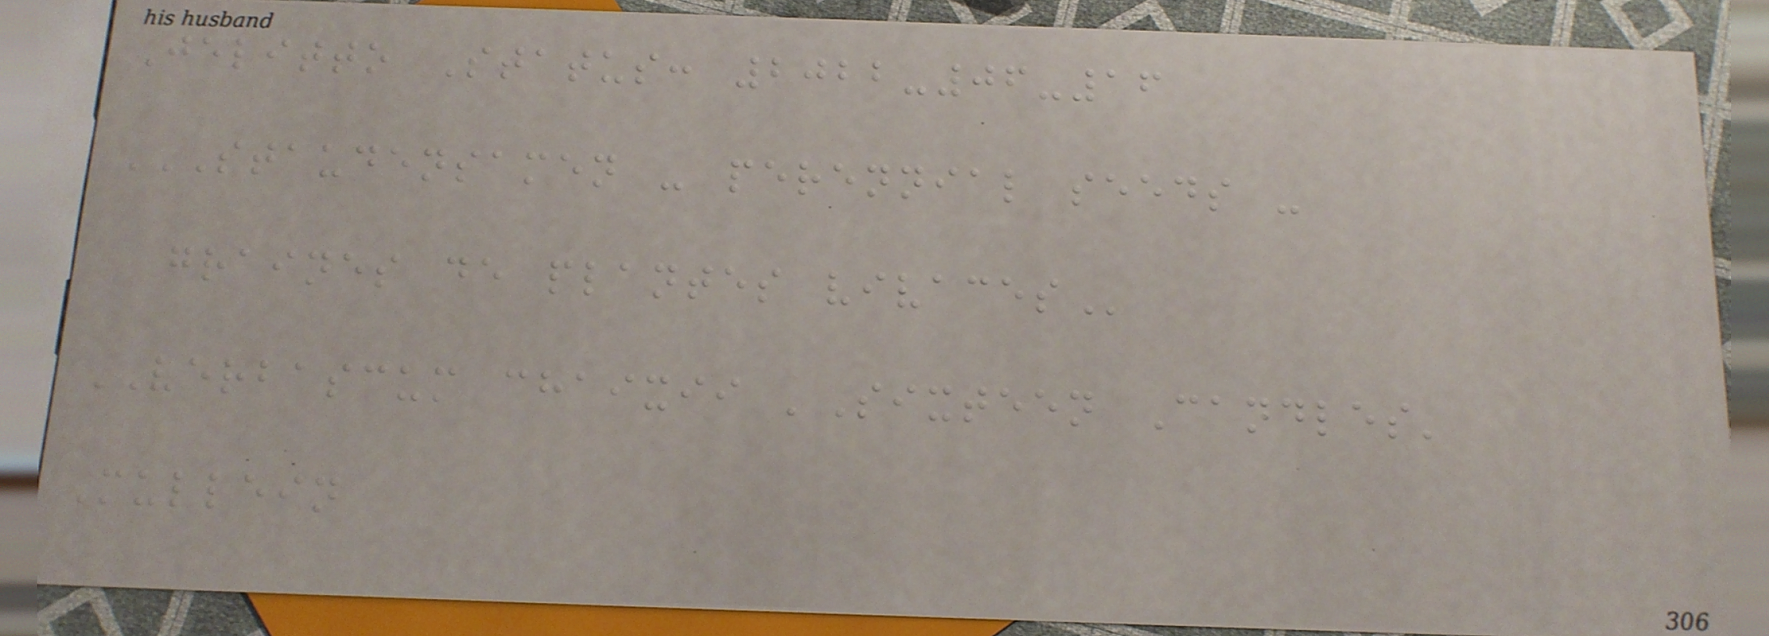Jelitto Status: 2022-06-16
STAUDENSAMEN - PERENNIAL SEEDS -
GRAINES DE PLANTES VIVACES
VERBASCUM chaixii 'Sixteen Candles'
Mullein
